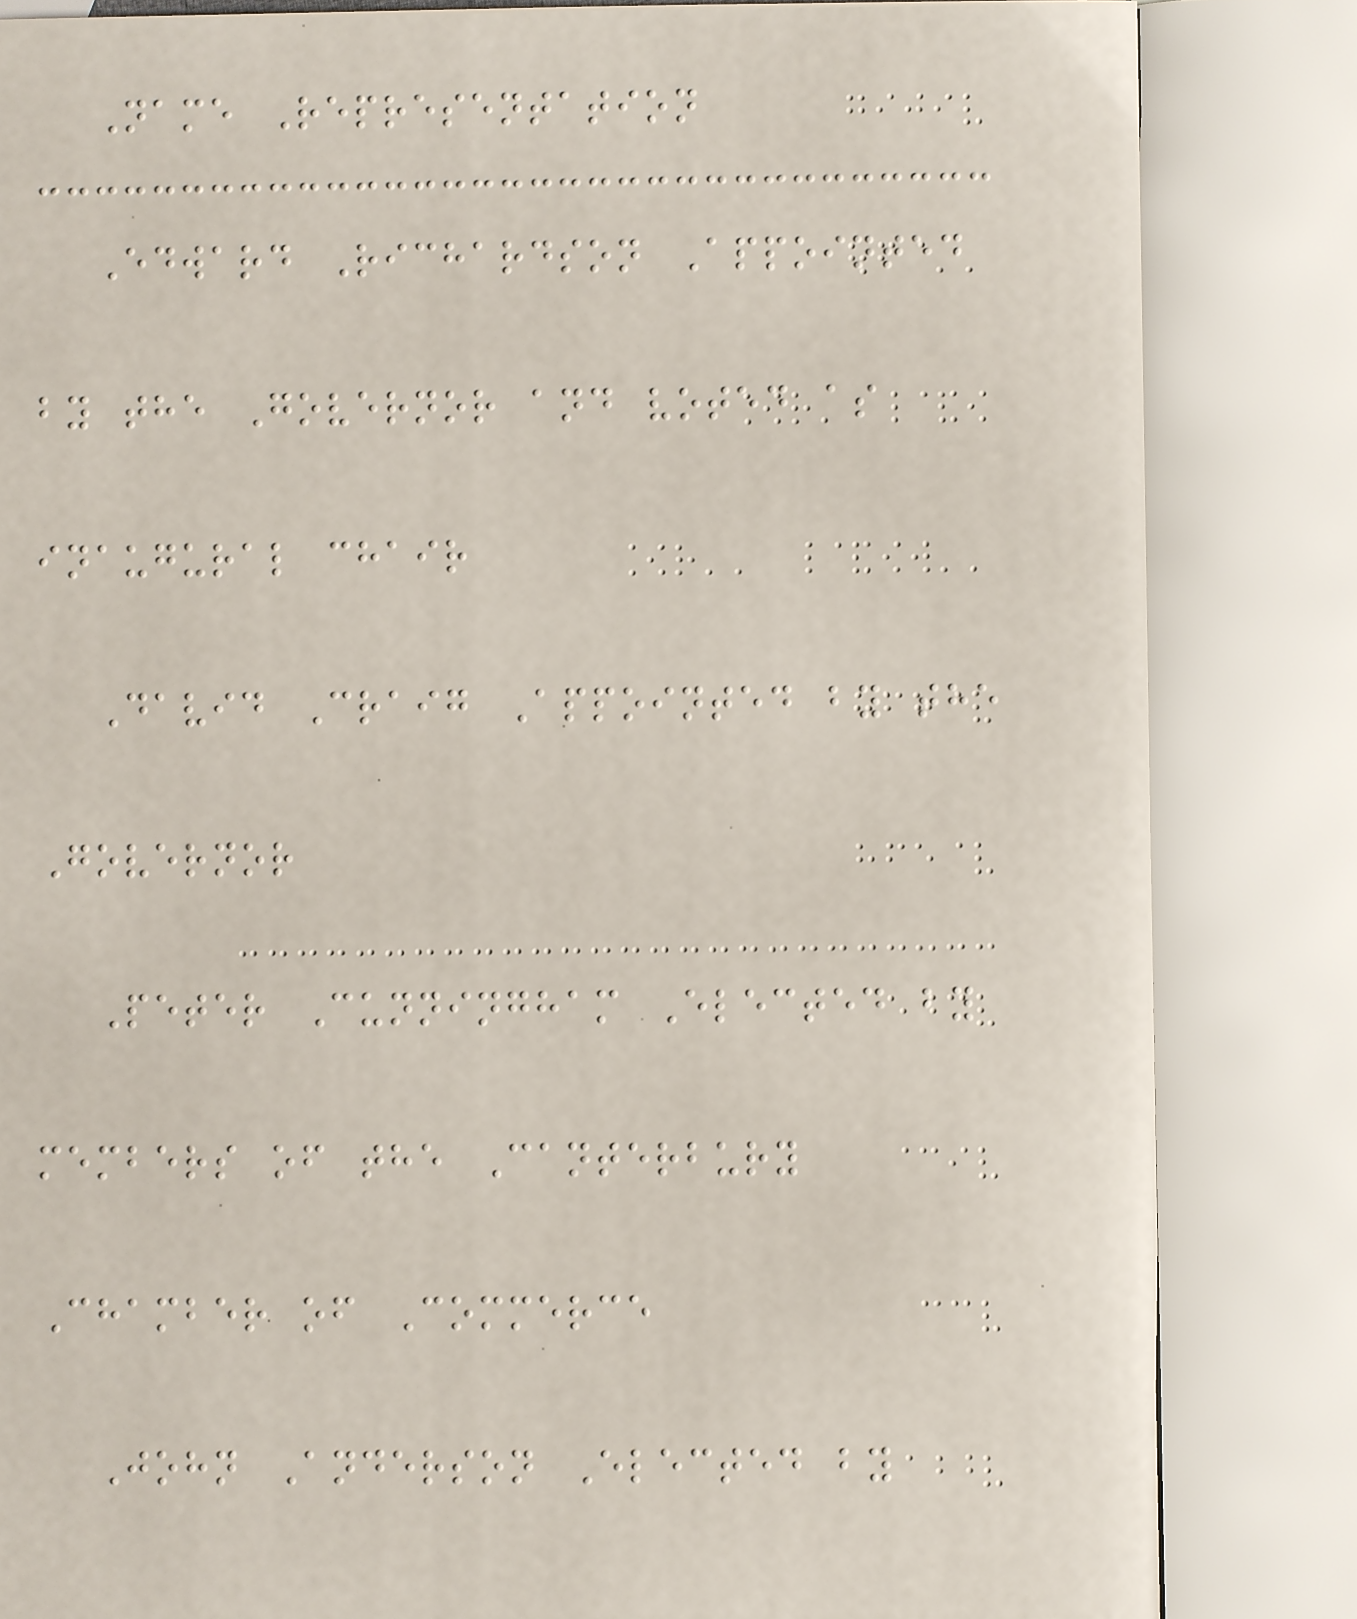Name Representation
Edward Richardson Appointed
by the Governor and voted as
inaugural chair
David Craig Appointed by the
Governor
Peter Cunningham Elected by
members of the Canterbury
Chamber of Commerce
John Anderson Elected by
